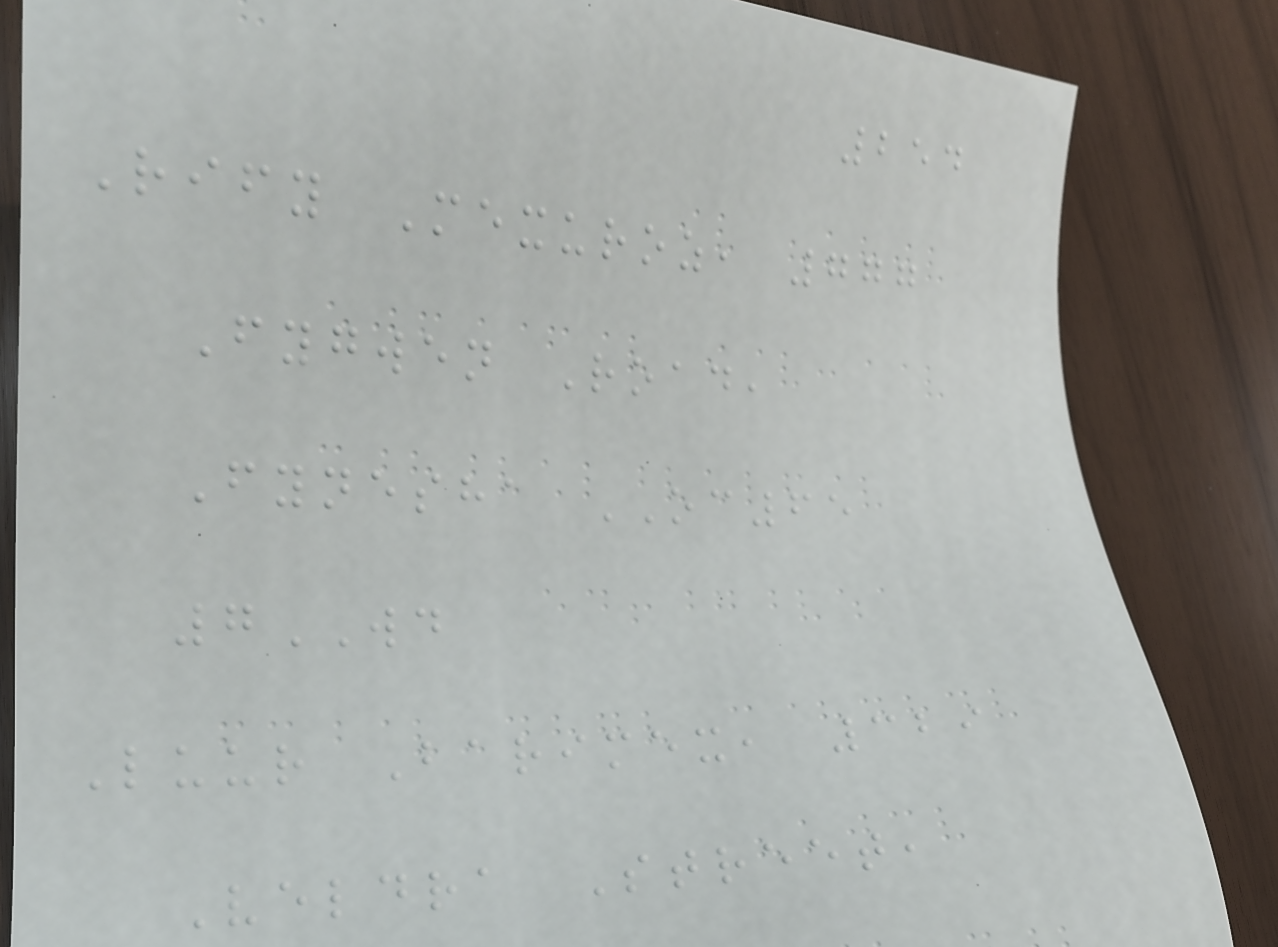254
Rify Mexuroz, 777
Fygwen Road,
Fynesha OC65
7WD
Luur Barimex, 329
Veldra Street,
